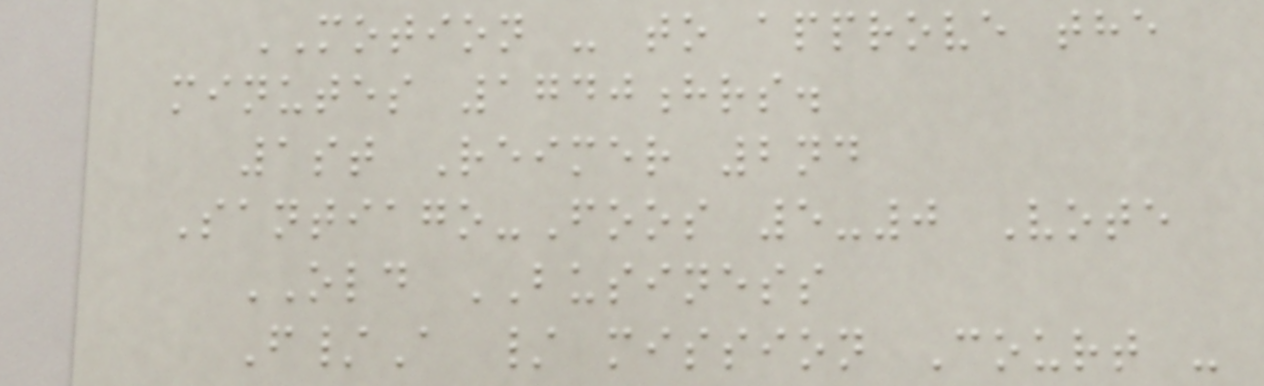MOTION - to approve the
minutes 1740hrs.
1st Reimer 2nd
Santiago-Foos 5-0 Vote
OLD BUSINESS
F/A / mission Court -
